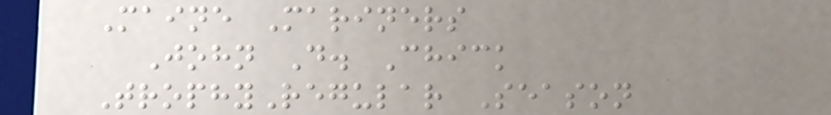Maine Mariners
John D. Chick
TrophyRegular Season
